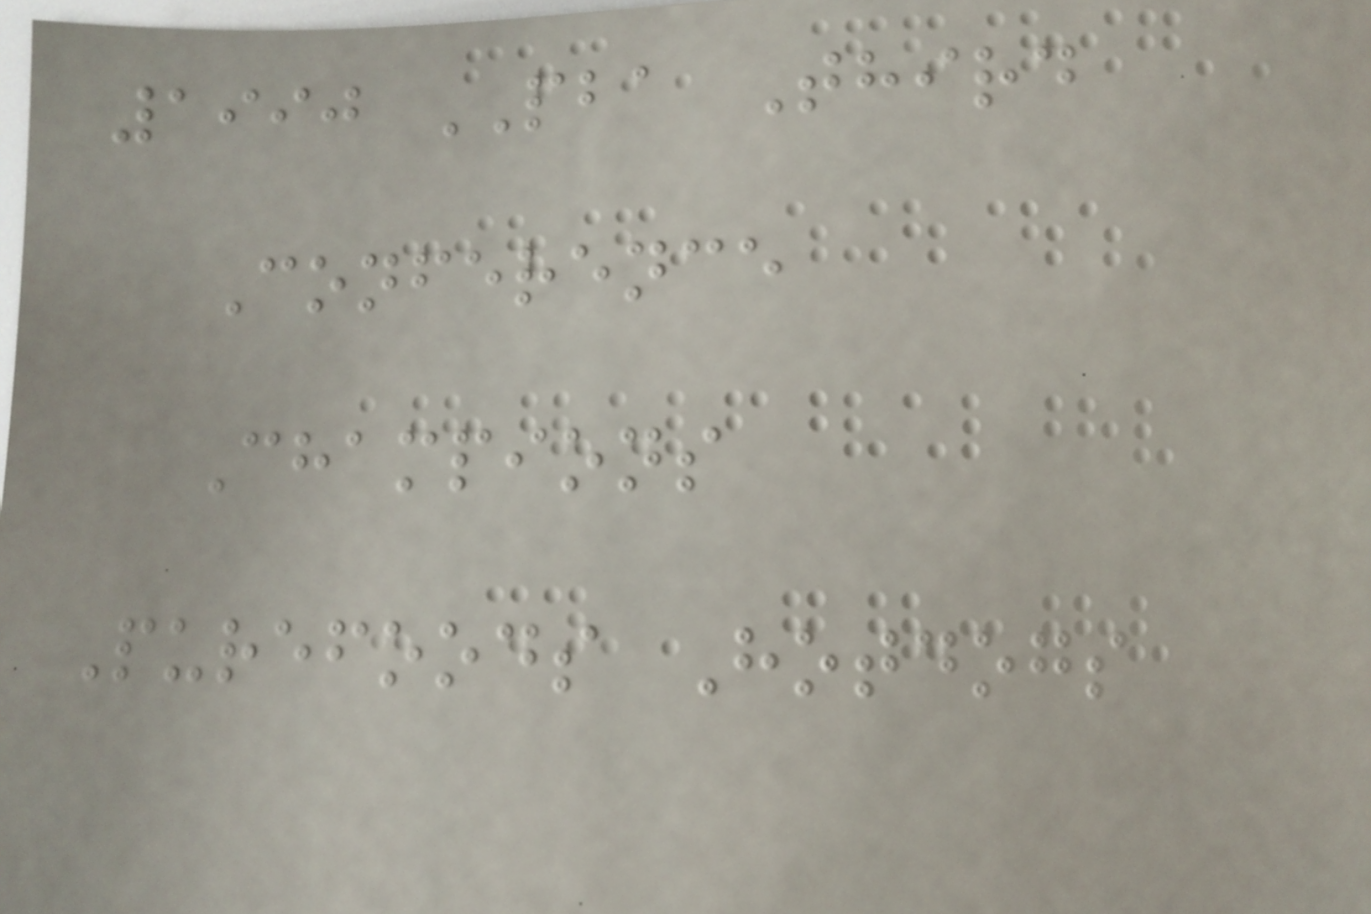1990 PBA Third
Conference
Champions
Purefoods Hotdogs
